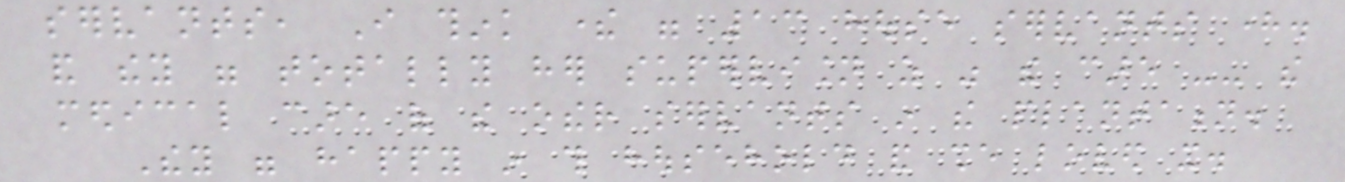servants, I think there were 13 house servants here.
and they were totally her supervision as was the care -- the
medical care of the other servants in the plantation.
They were happy in this household and she loved it.
